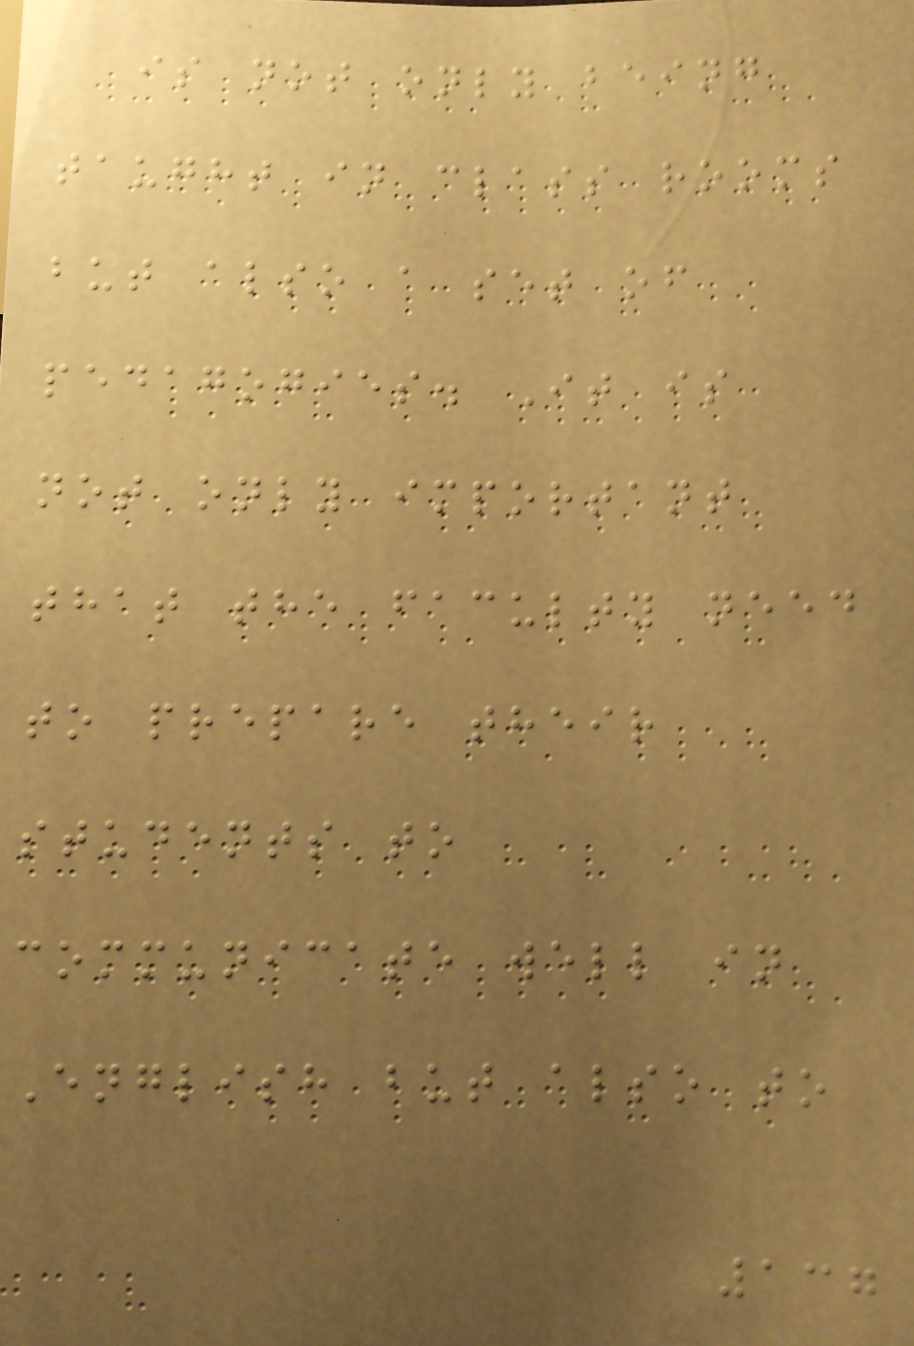is not only being
taught in class rooms
but also a set of
pedagogies. It is
not only important
that the faculty need
to prepare their
students to
communicate well in
English but also to
137
